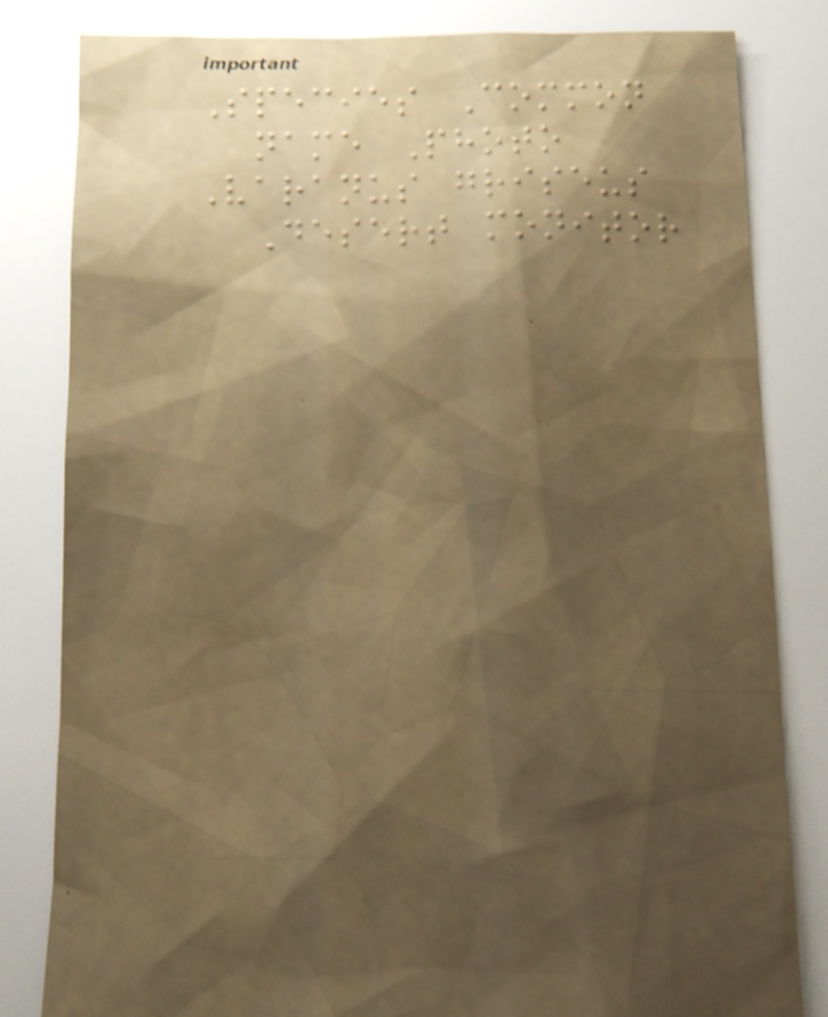Species Common
name Photo
Varanus griseus
Desert monitor
